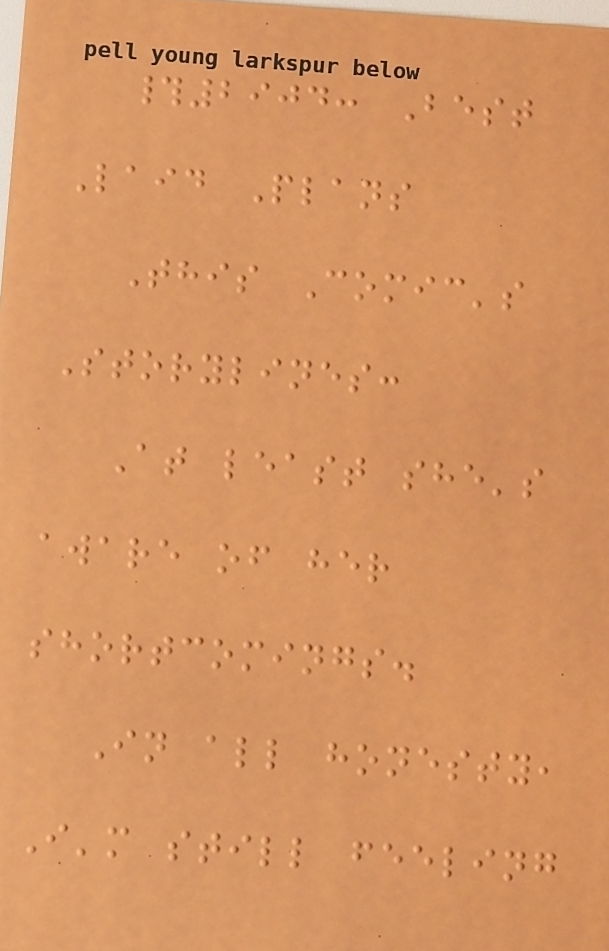#2904: Best
Laid Plans
This Comic's
Storylines:
At least she's
aware of her
shortcomings.
In all honesty,
I'm still feeling
